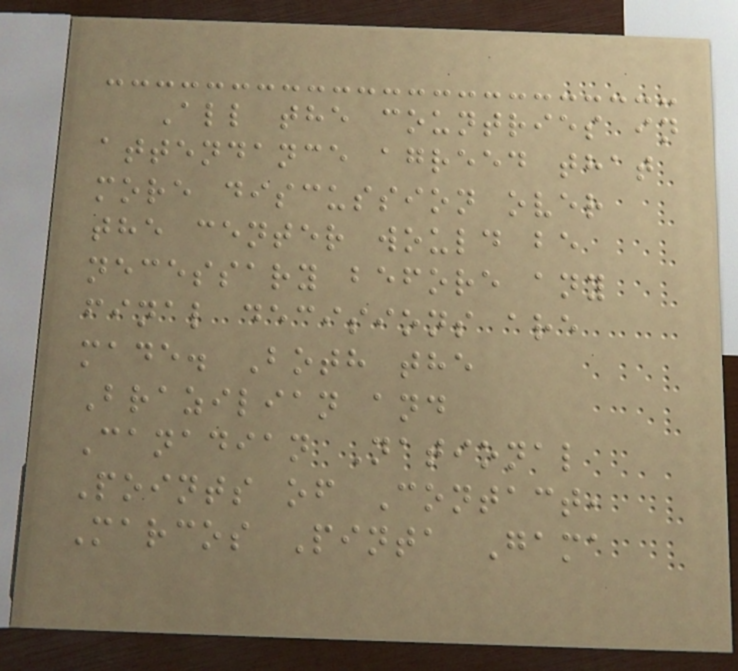All the countries in
attendance agreed that
more discussion over
the center would be
necessary before any
final decisions are
made. Both the
Brazilian and
Canadian National
Points of Contact,
Marcos Pinta Gama
